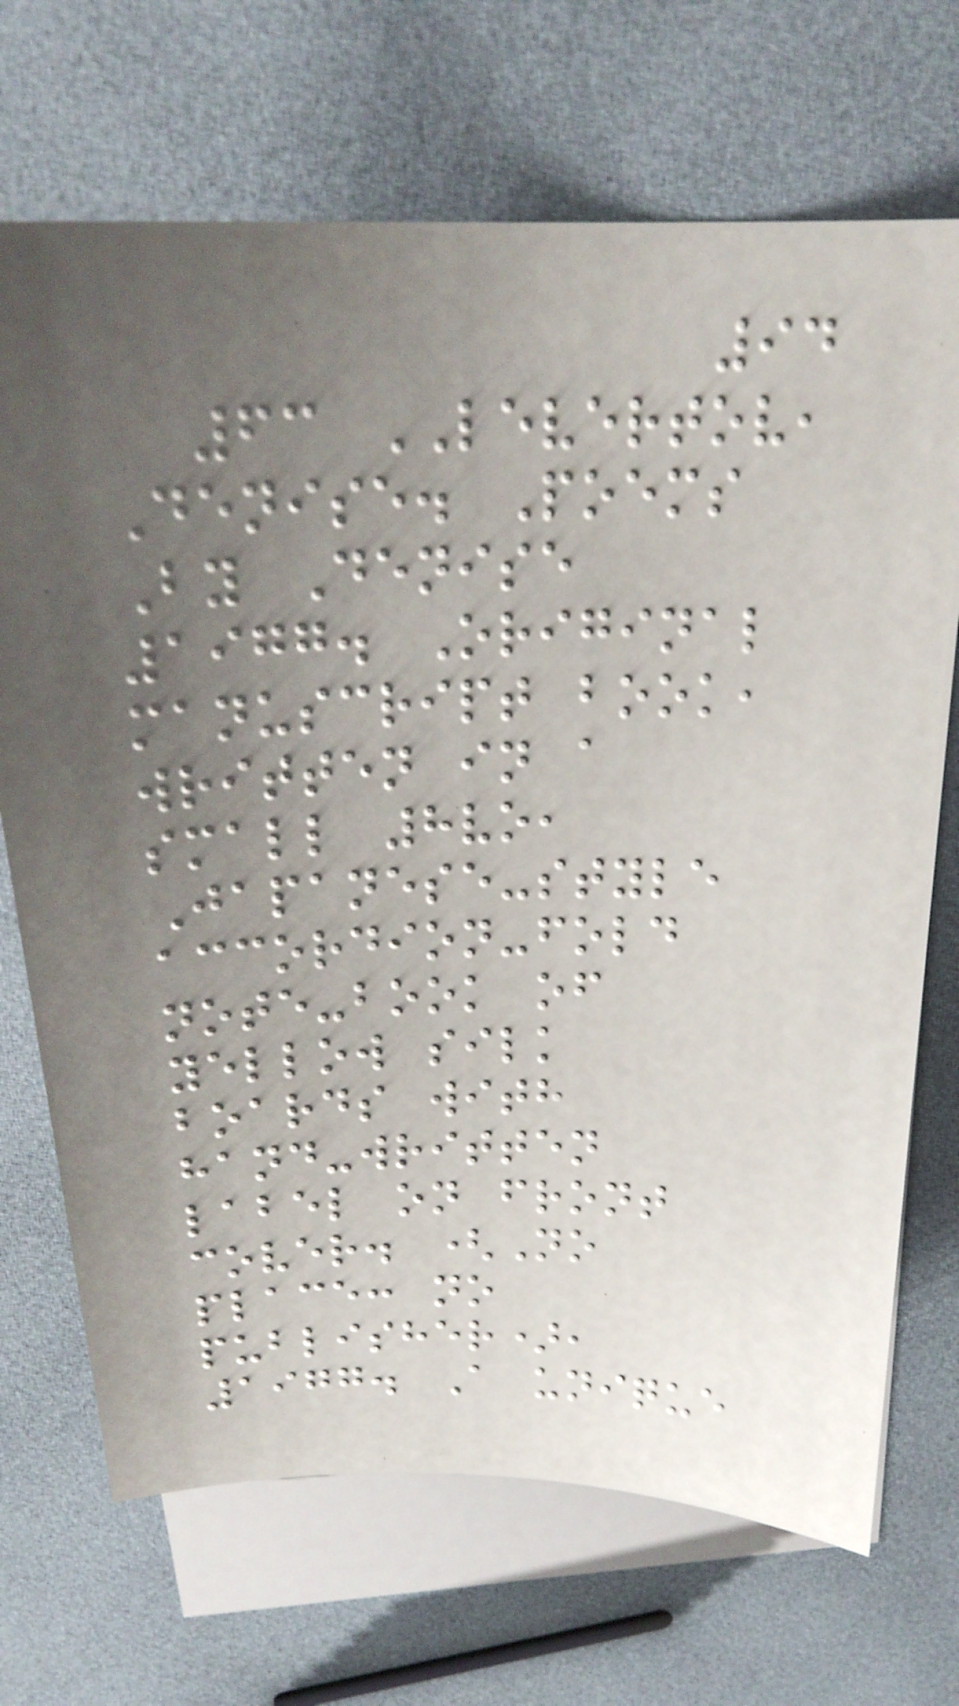94
63 LEVERTOV,
Denise. Poems
By Denise
1977. Original
manuscript book,
written in a
small 8vo,
Japanese-style
accordion-fold
note-book of
yellow silk
boards with
hand-written
label on front
cover. (No
place: no
publisher),
1977. A unique
